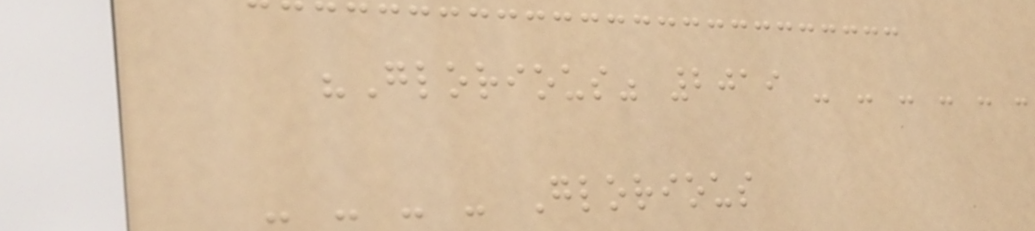"Glorious" 2019 - - - - - -
- - - - Glorious
